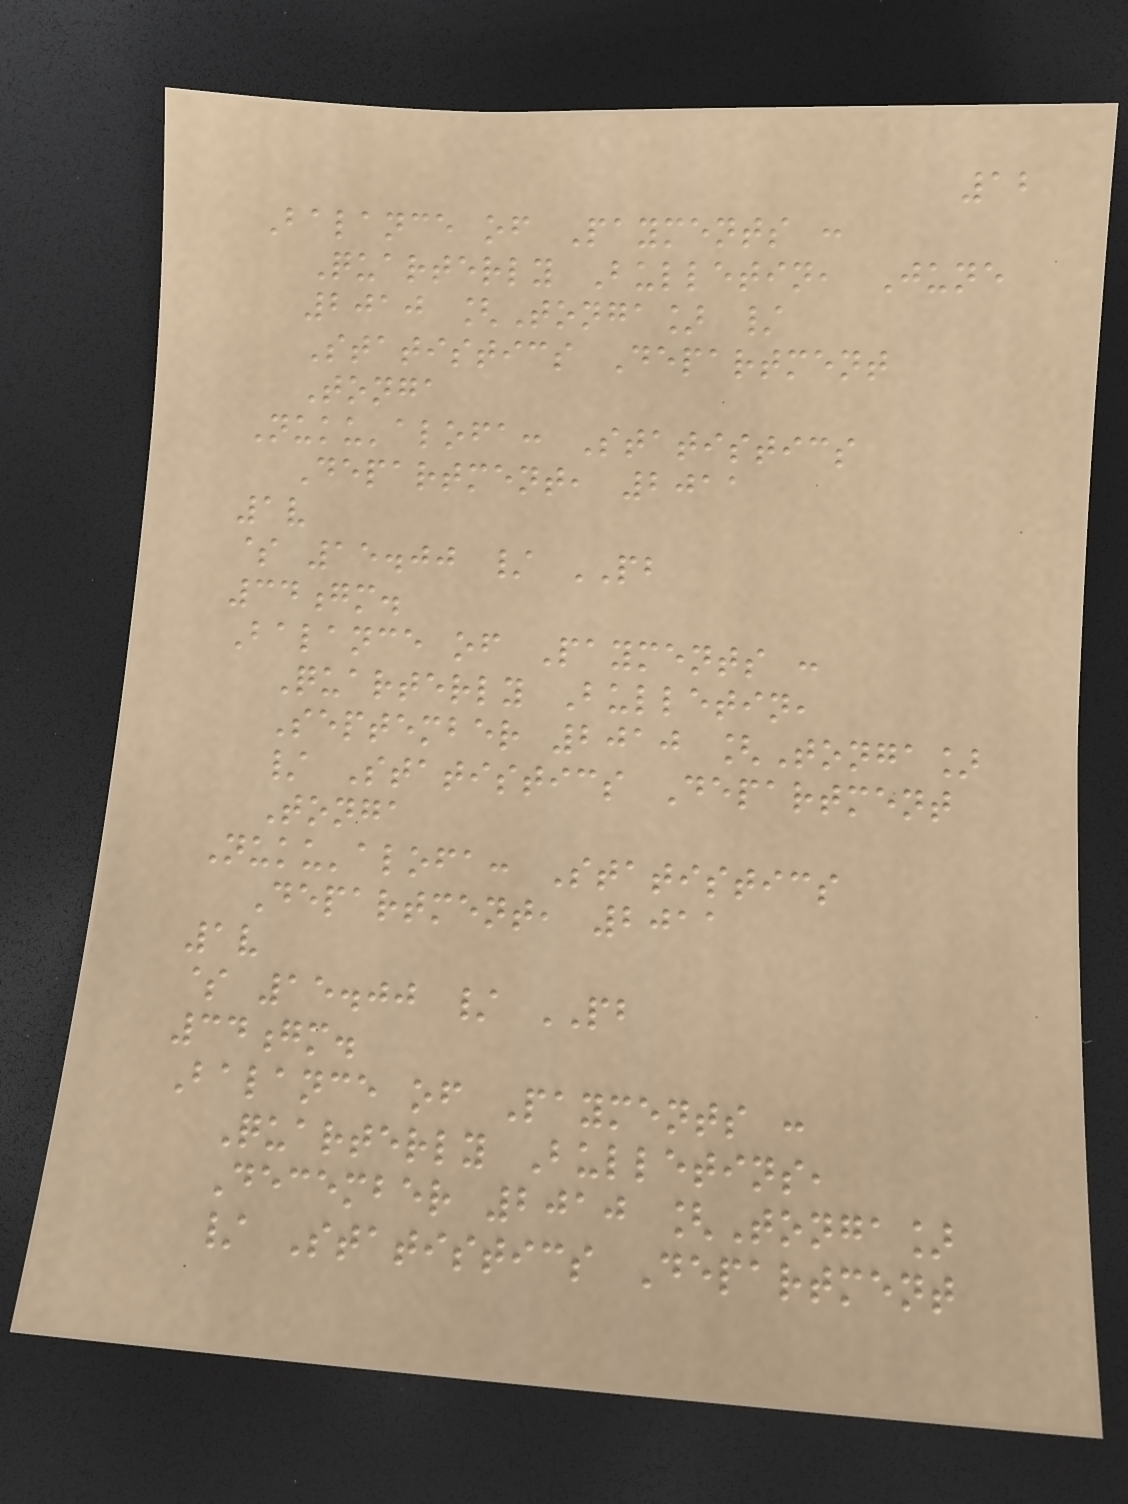12
Balance of Payments :
Quarterly Bulletin, June
2010 [Tonga] /
Statistics Department
Tonga
Nuku'alofa: Statistics
Department, 2011
1v
$ 15.00 / PB
34gm.
Balance of Payments :
Quarterly Bulletin,
September 2010 [Tonga]
/ Statistics Department
Tonga
Nuku'alofa: Statistics
Department, 2011
1v
$ 15.00 / PB
34gm.
Balance of Payments :
Quarterly Bulletins,
December 2010 [Tonga]
/ Statistics Department
